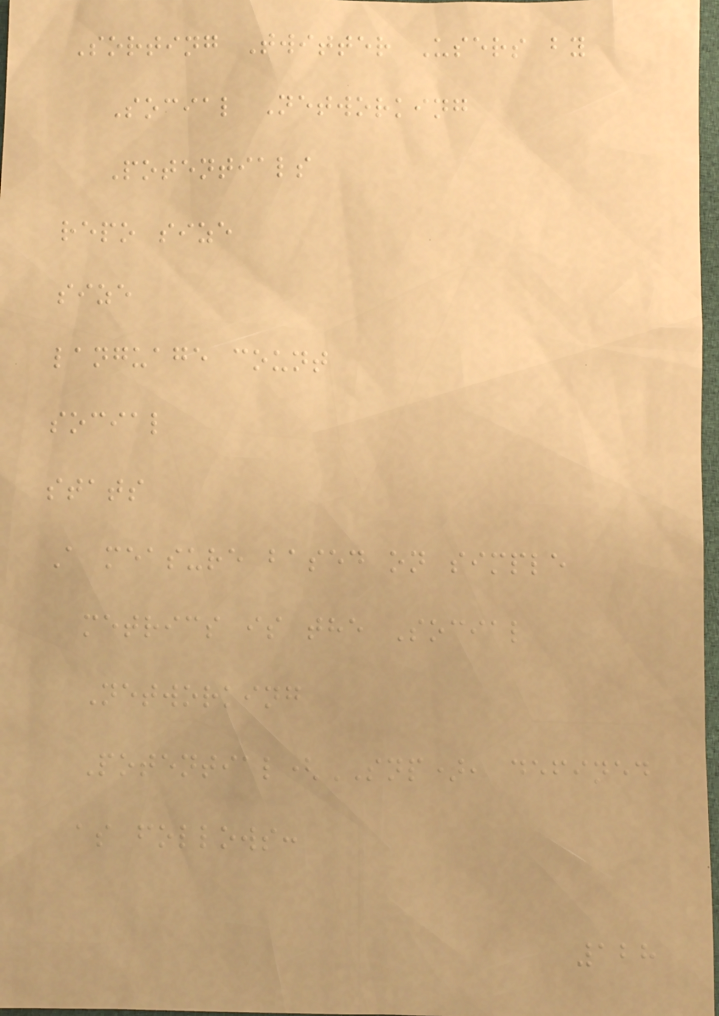Sorting Twitter Users by
Social Networking
Potentials
repo size
size
language count
social
stats
A measure based on simple
metrics is the Social
Networking
Potential(SNP), defined
as follows:
128
